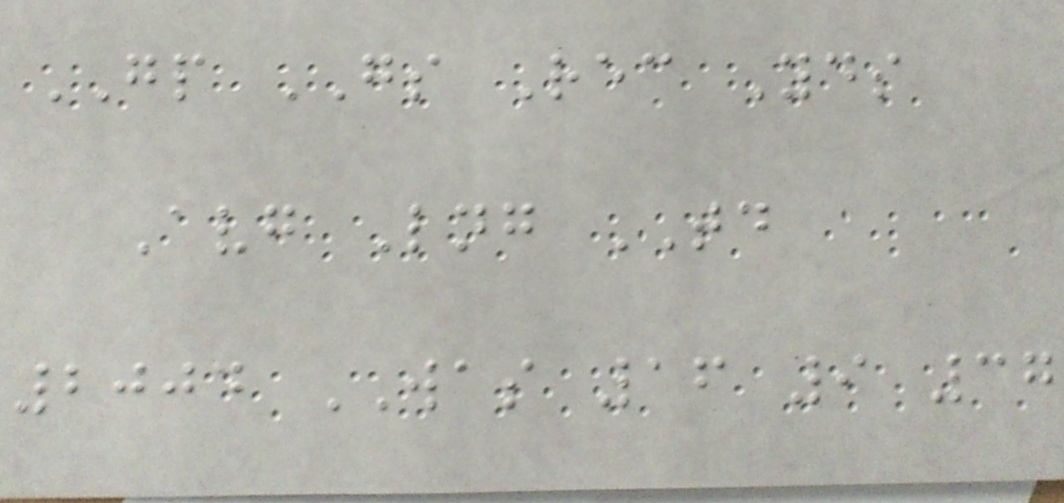GP GS Rec Yds
Avg Lng TD
2004 WAS 16 9 37
